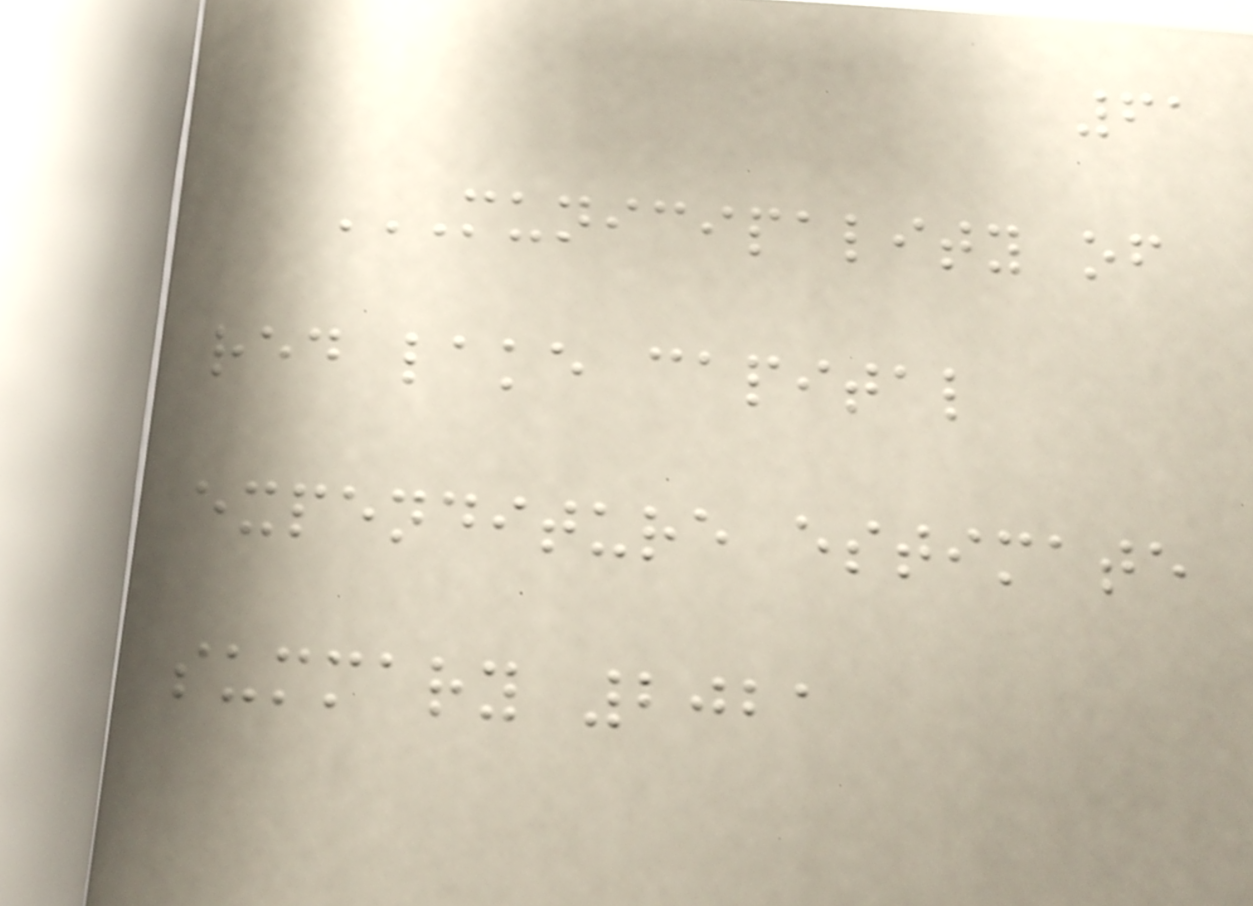61
MUNICIPALITY OF
RED LAKE CAPITAL
EXPENDITURE ESTIMATE
SUMMARY 2021
